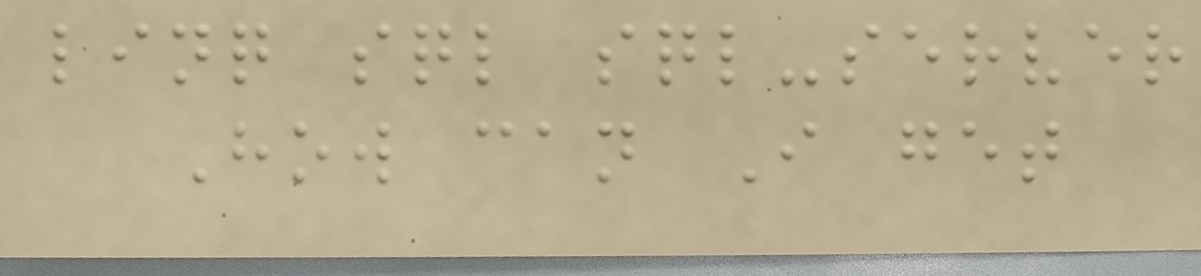linq sql sql-server
How can I get
